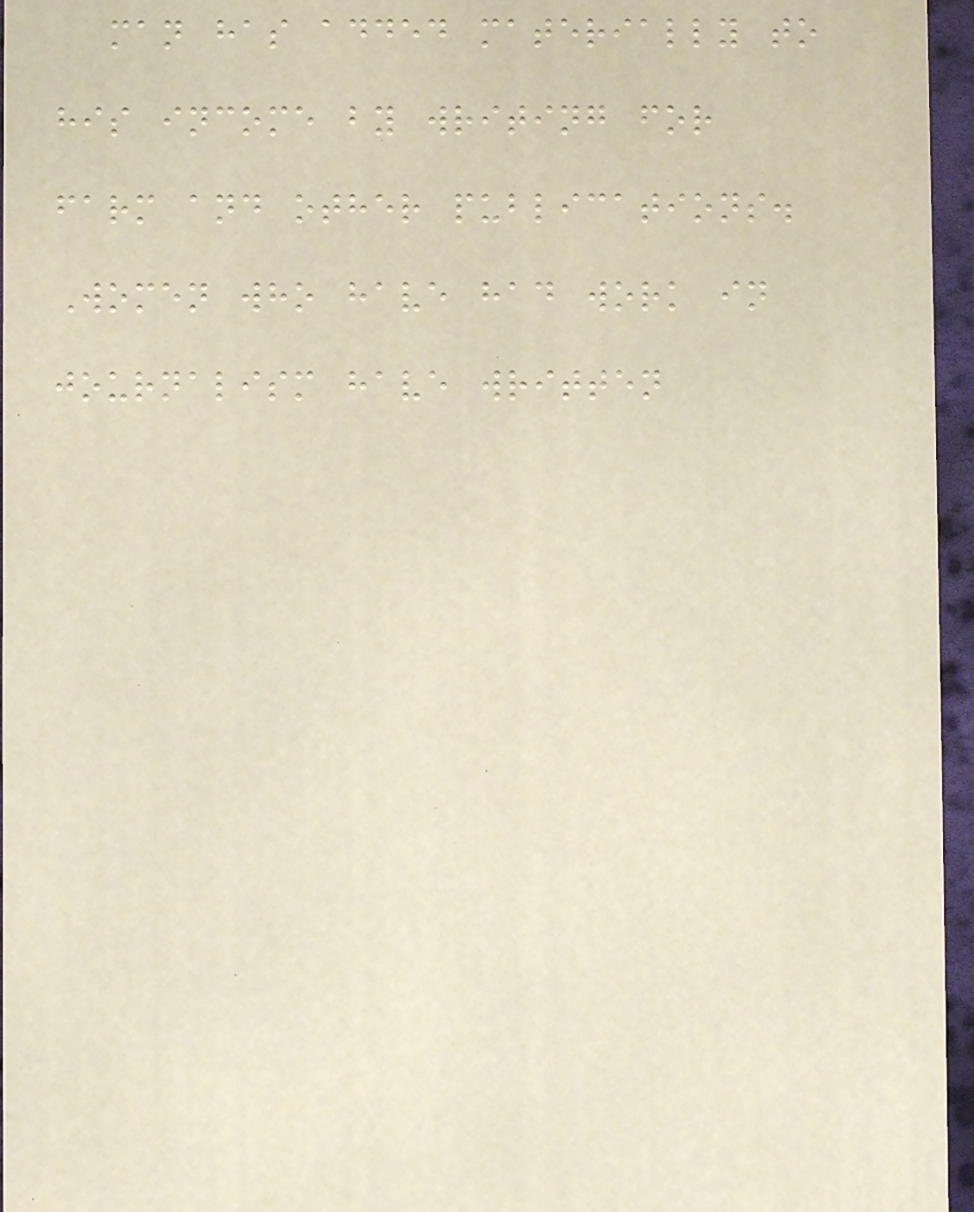man has added materially to
his income by writing for
farm and other publications.
Women who have had work in
journalism have written
